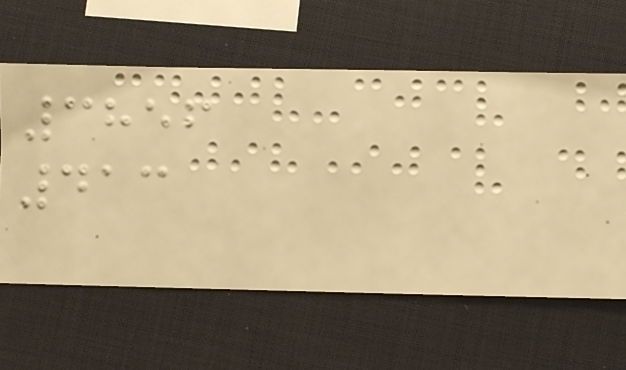3856
413
